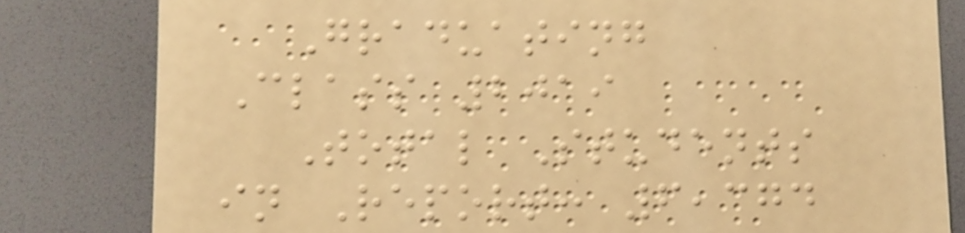Graduating
Class 2019
Total Students
in Report: 6,374
